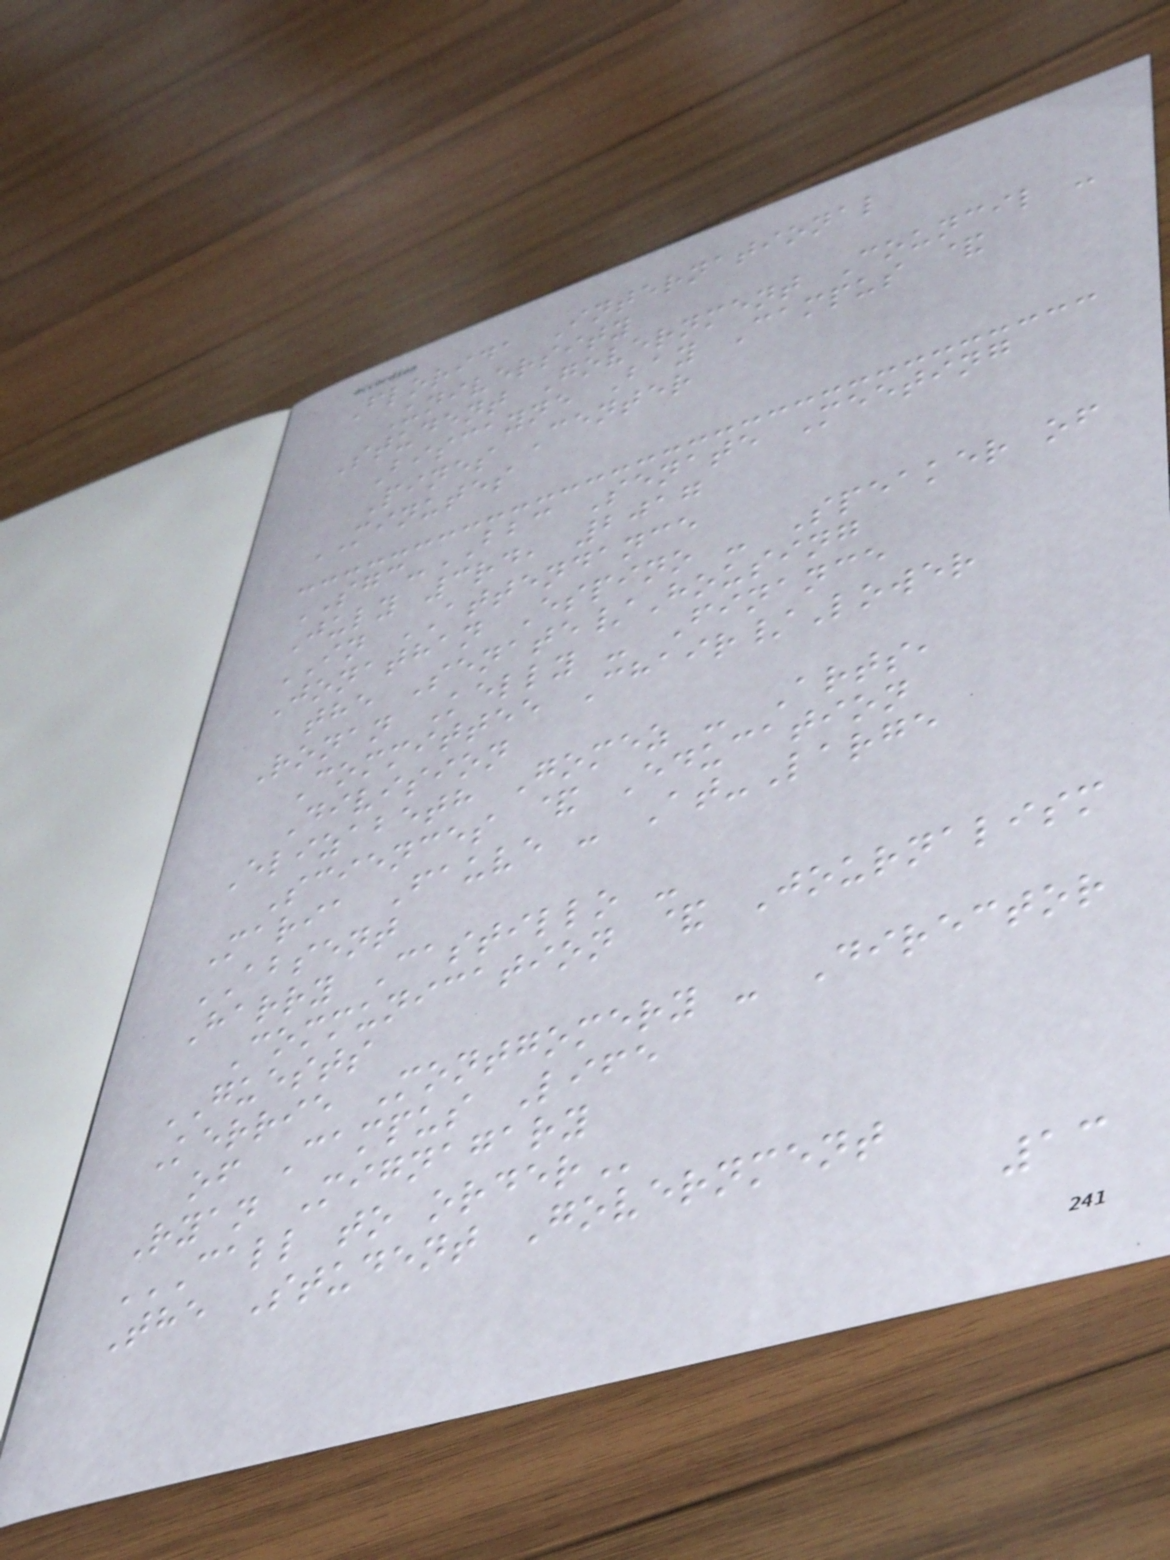Florida International
University
Student Government Council -
Biscayne Bay Campus &
Pines Center
MINUTES
SGC-BBC Senate Meeting
July 3rd, 2017
IN ATTENDANCE
Jonathan Espino - Speaker of
the Senate/Housing
Ronan Kelly - Finance
Committee Chair/Lower
Division
Elizabeth Gomez - Arts,
Sciences & Education
Maria Fauve - At-Large
ABSENT
Harry Castillo -
Communication & Journalism
GUESTS
Kerrie Montgomery - Director
of Campus Life
Ryan Mignagary
CALL TO ORDER
The Student Government
13
